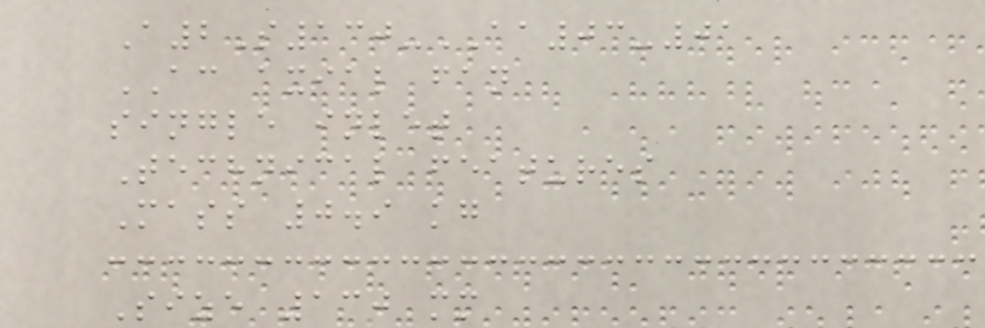A2S130-AA03-01
AC axial fan
single inlet
Technical features
Mass 0.9 kg
Size 130 mm
